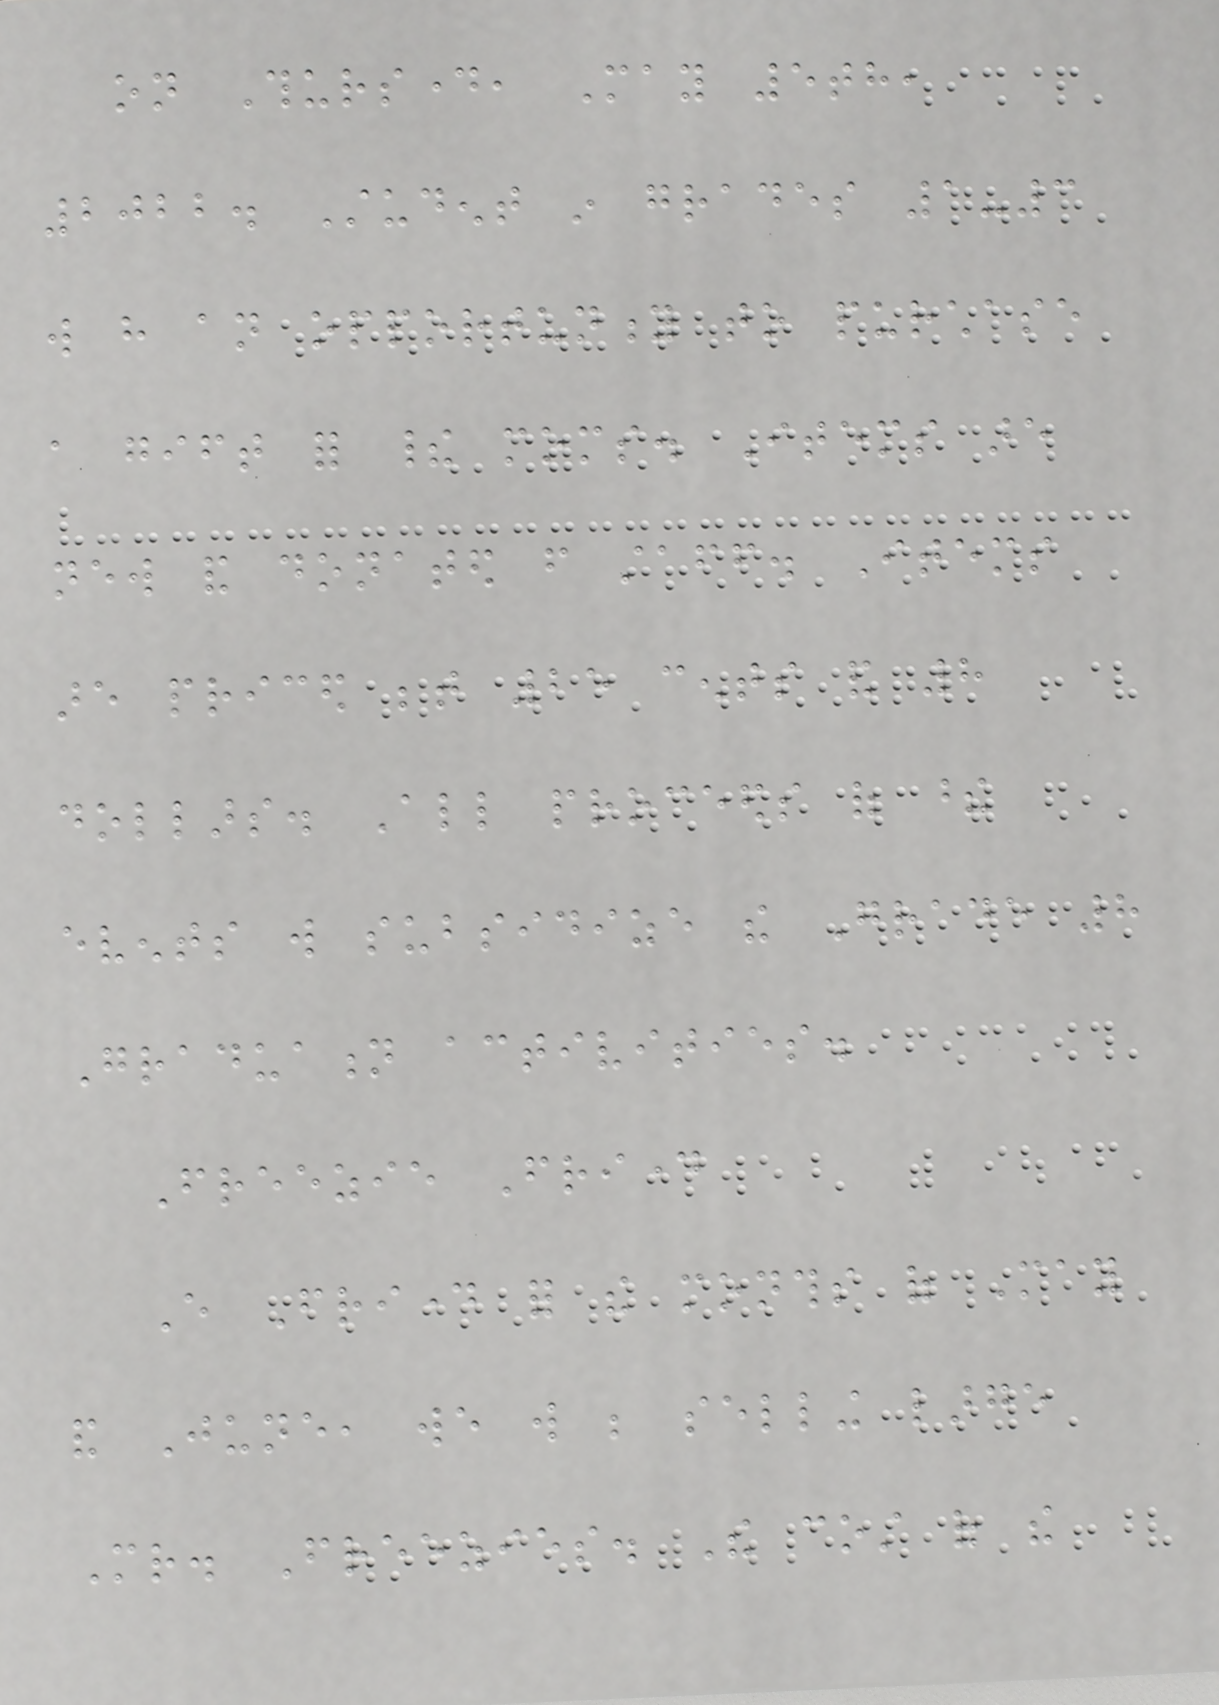on Thursday, May 5th,
2022. Student in grades 1-3
will have an opportunity to purchase
a gift for their moms. Items are
new and donated from staff. Items
are priced between 25 cents and 8
dollars. All proceeds of these
events will subsidize the Grade 8
Graduation activities.
Freezie Friday
Every Friday for the months of May
and June, we will be selling large
Mr. Freezies. The cost of the
